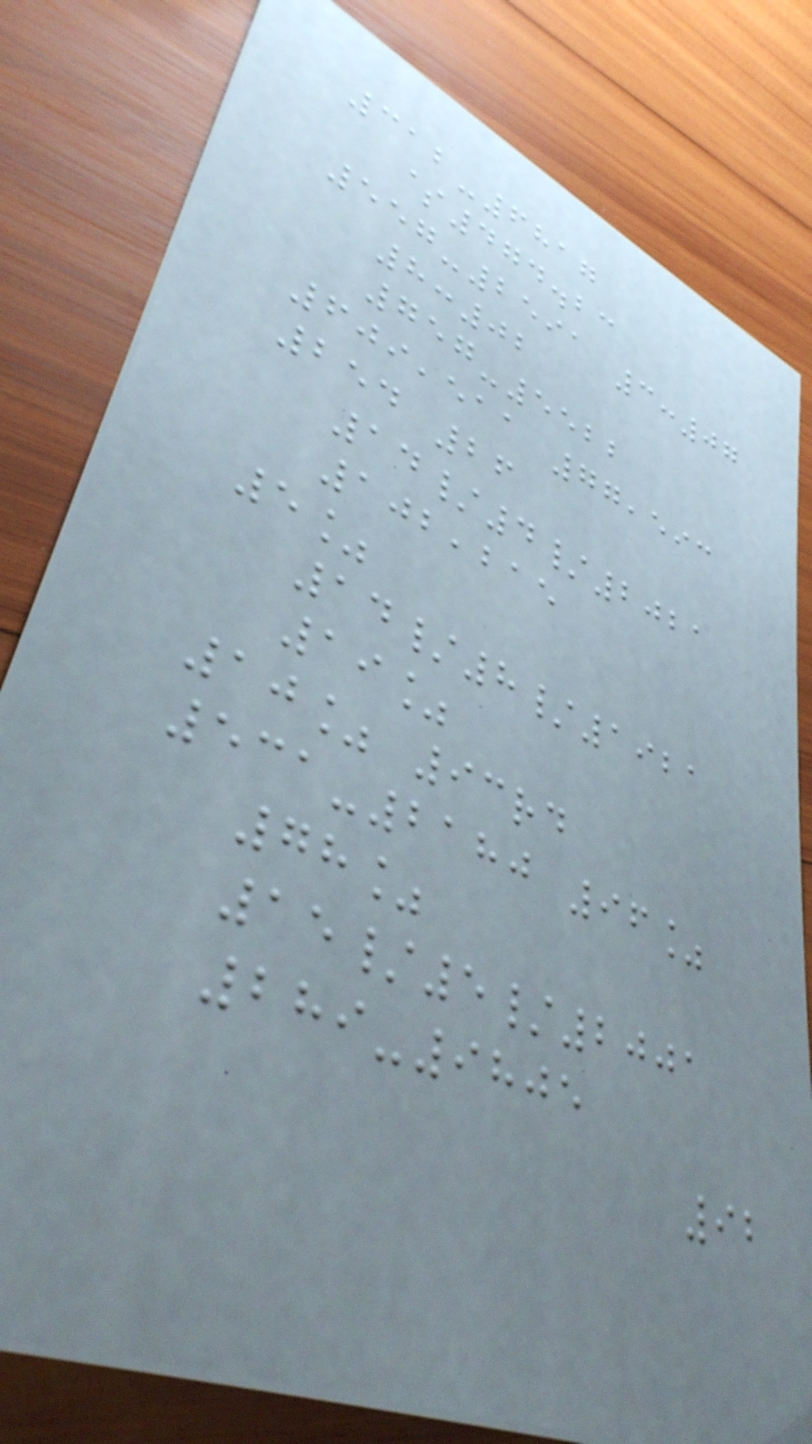312-6817
$474.23
557-2591 3:07
8:02
757-5522
609,511 77,593
254 26
14/4/2021
102,215
5%
14/8/1921
19%
10% 93rd
531-2180 96%
78%
15/5/2001
289-9805
92
